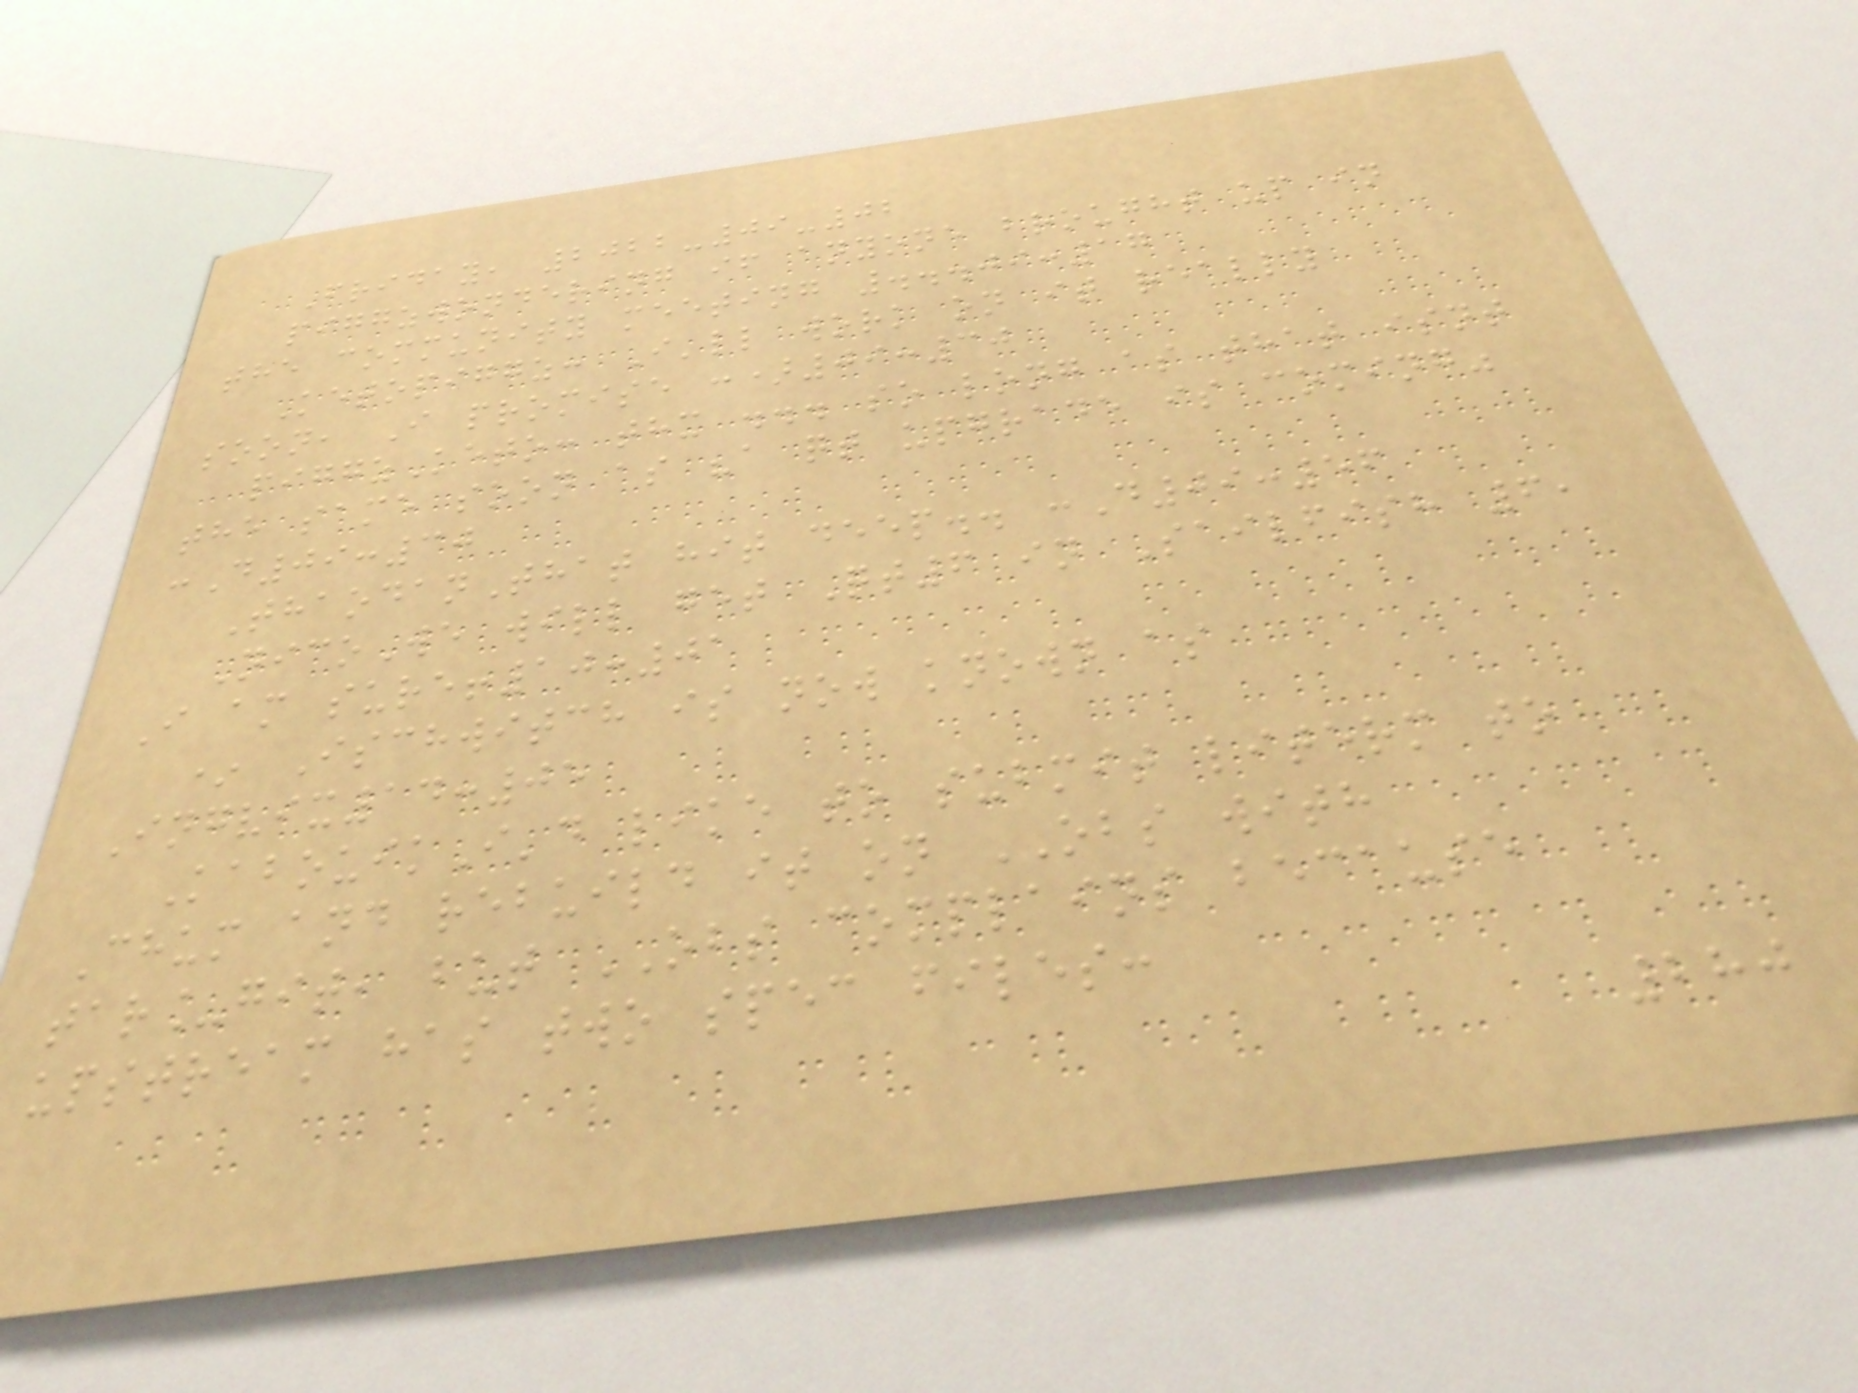Friday, 2022-09-02
piggzwondering if anyone brought up in
the community meeting ...09:17
Ketopiggz: I'll work on it really
soon, I promise :)09:30
piggzKeto: thx ... so long as that isnt
the same soon as "a qt upgrade is coming"
:D09:30
ThaodanThat hit deep.. :D09:56
NicoWe will get Qt6 in Sailfish 6,
I am sure!10:01
* Ischwitch is now known as
Ingvix14:05
KabouikI'd like to submit literm to
Chum and rebuild it on OBS with
tar_git, but OBS complains because
upstream has two spec files:
280
